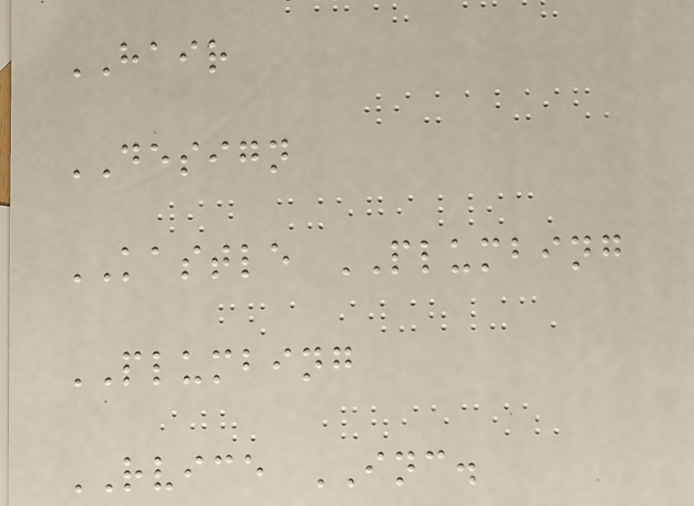HAIR
DESIGN
KASTLE PLUMBING
PLUMBING
RVICE INC.
